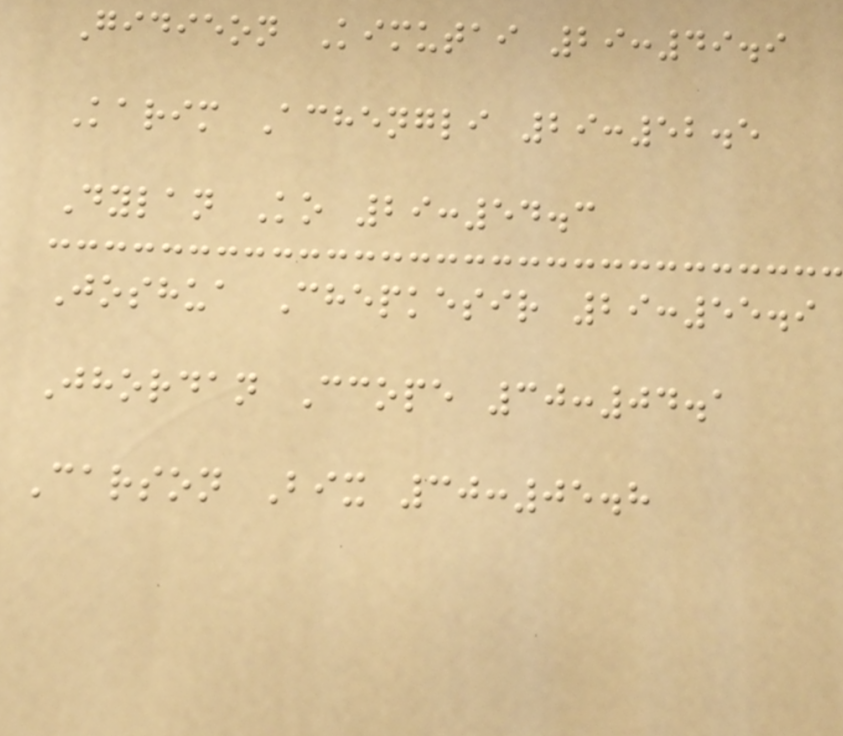Gidieon Kimutai 29:49.9
Karim Achengli 29:52.5
Dylan Ko 29:54.3
Joshua Chepkesir 29:55.9
Jhordan Ccope 30:04.1
Carson Bix 30:05.8
